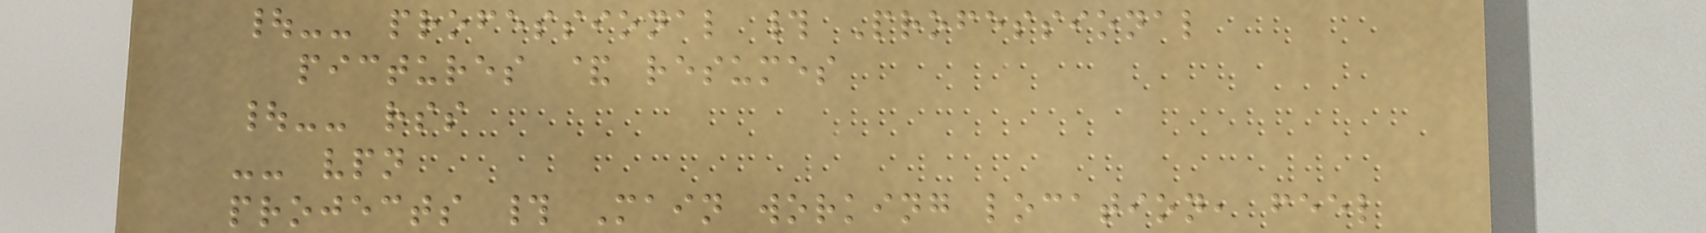|-- professional # Professional
pictures & resumes
|-- rss
-- vpn
projects # Main working location, feel
